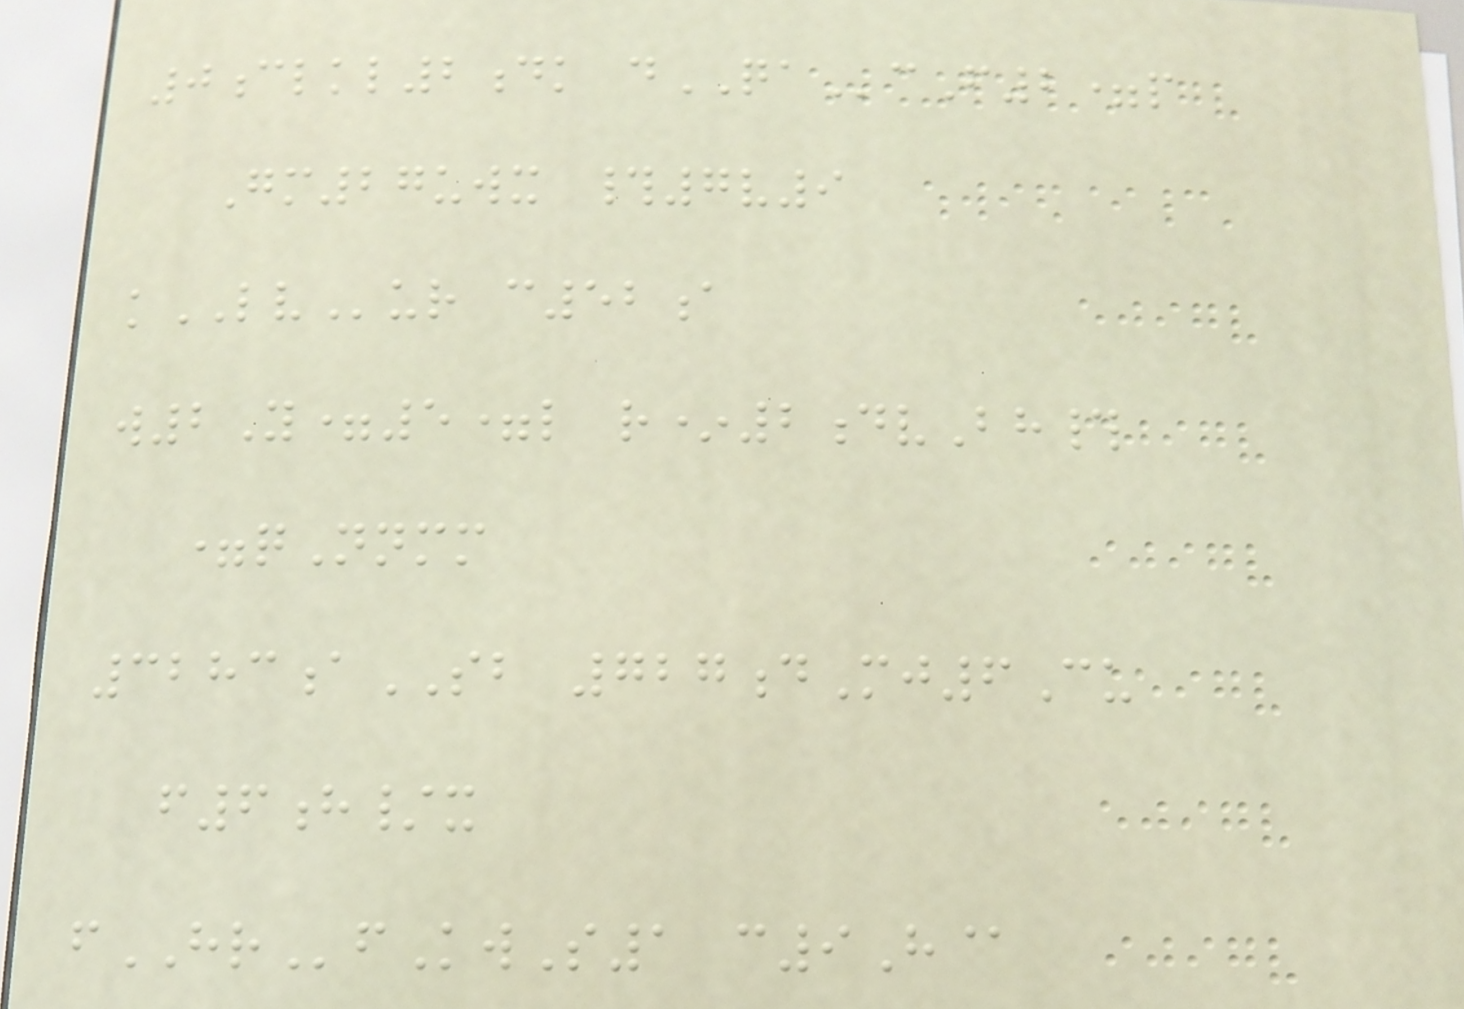0clkl2dk dQAcF2=p
Gm27uwx #7v9
kLVur c52a
w2Y=5=l r*2dvBh#
=qNnmm
3283aSB 727dMj6Cu
f6h/x
fHRfKwS1 c9H@
